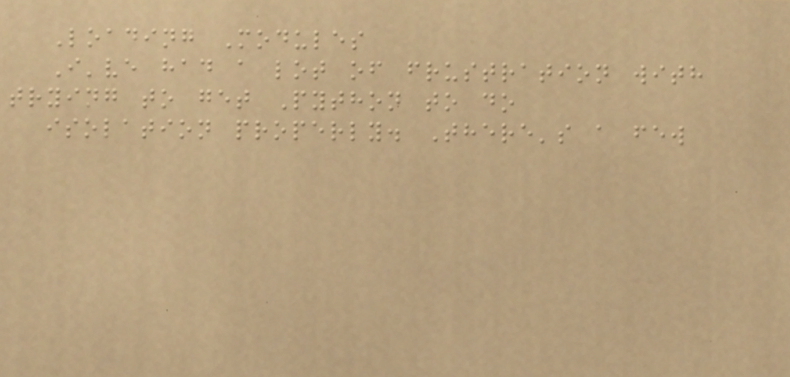Loading Modules
I've had a lot of frustration with
trying to get Python to do
isolation properly. There's a few
